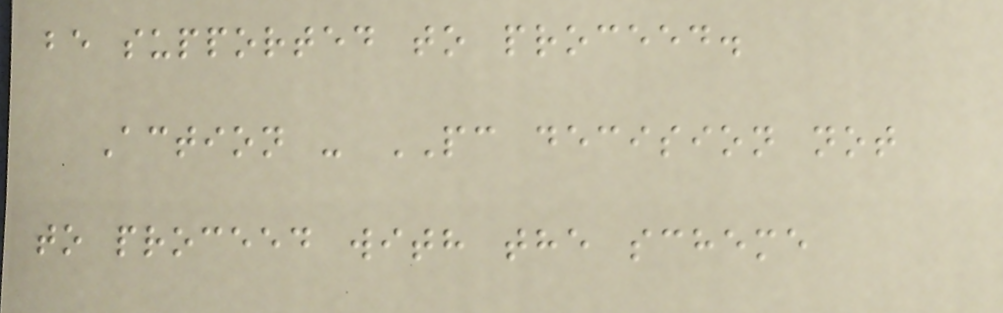be supported to proceed.
Action - PC decision not
to proceed with the scheme
